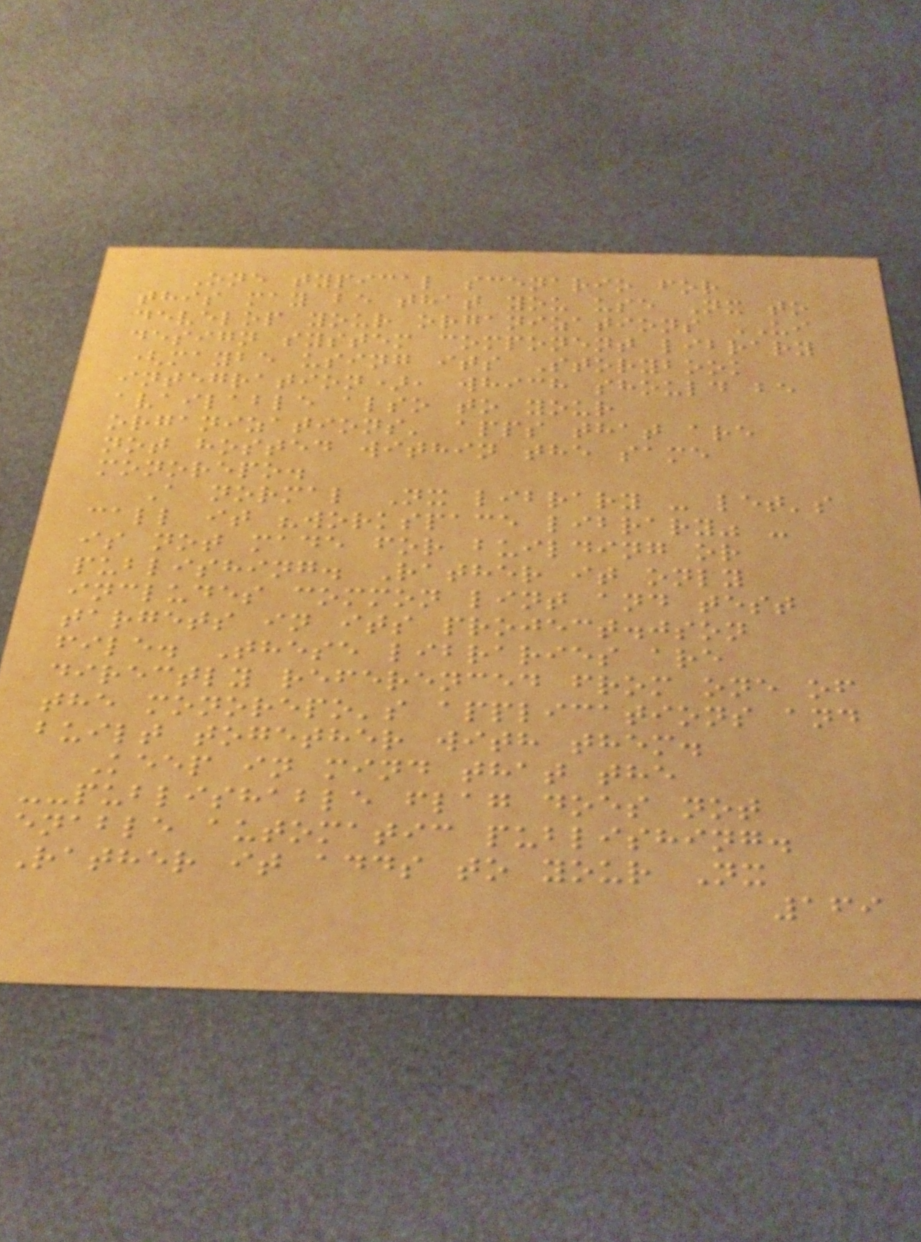One typical scenario for
this may be that you use Nx to
develop your organizations UI
design system component library
(maybe using its Storybook
integration), which should be
available also to your
organizations' apps that are
not hosted within the same
monorepo.
A normal Nx library - let's
call it "workspace library" -
is not made for building or
publishing. Rather it only
includes common lint and test
targets in its project.json
file. These libraries are
directly referenced from one of
the monorepo's applications and
built together with them.
Keep in mind that the
--publishable flag does not
enable automatic publishing.
Rather it adds to your Nx
169
